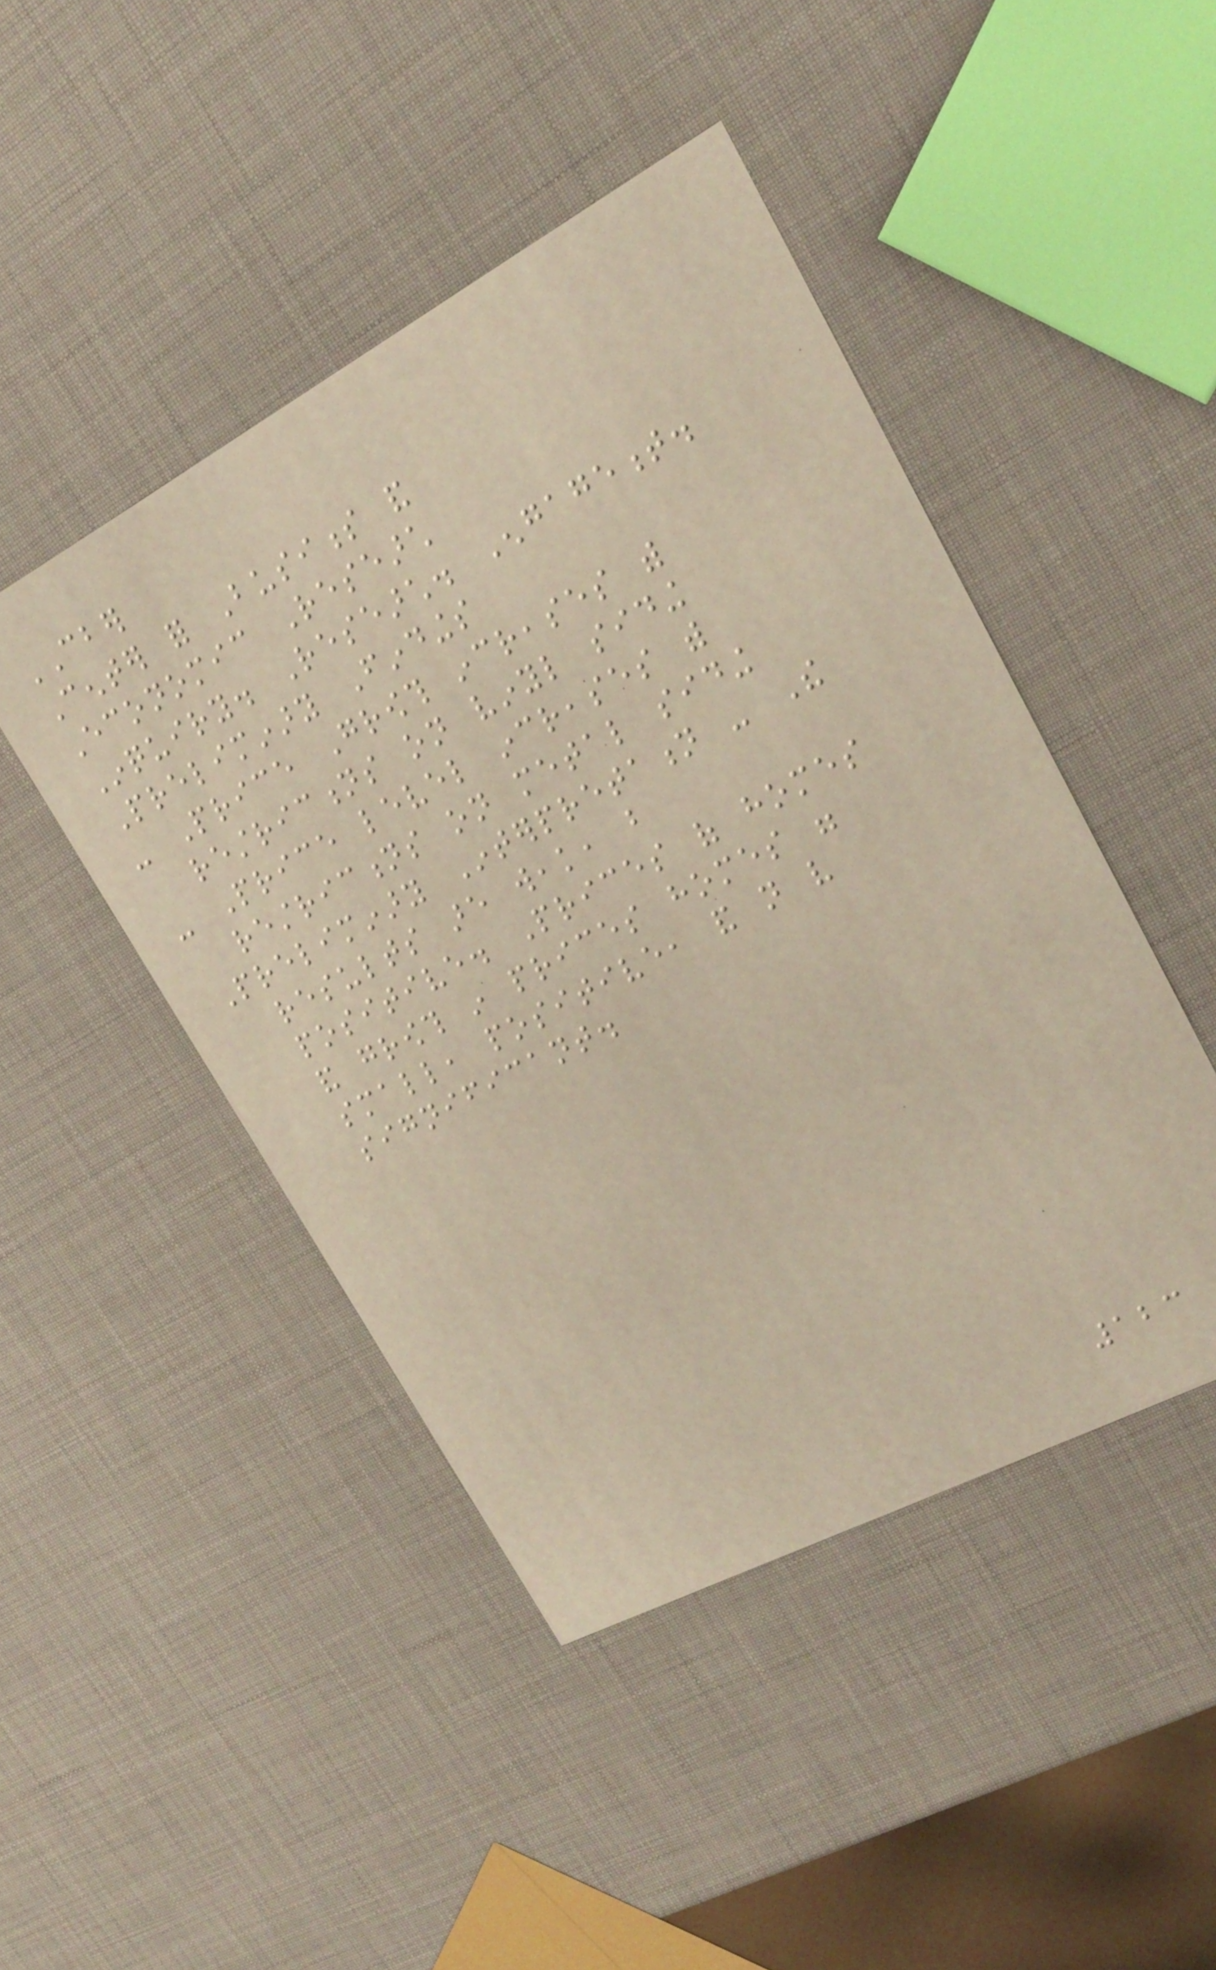CBER
Center for Business and
Economic Research
Inquiry. Research. Engagement.
Preliminary Findings
- Price Growth increases with
restrictions on vinyl siding
- Price level increases with
restrictions on metal siding
Preliminary Interpretation - The
results are weak, but
positive. Prices of homes
and growth in prices homes were
small, positive, and not very
significant.
123
